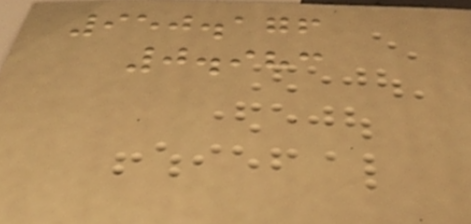950.176
0.983
